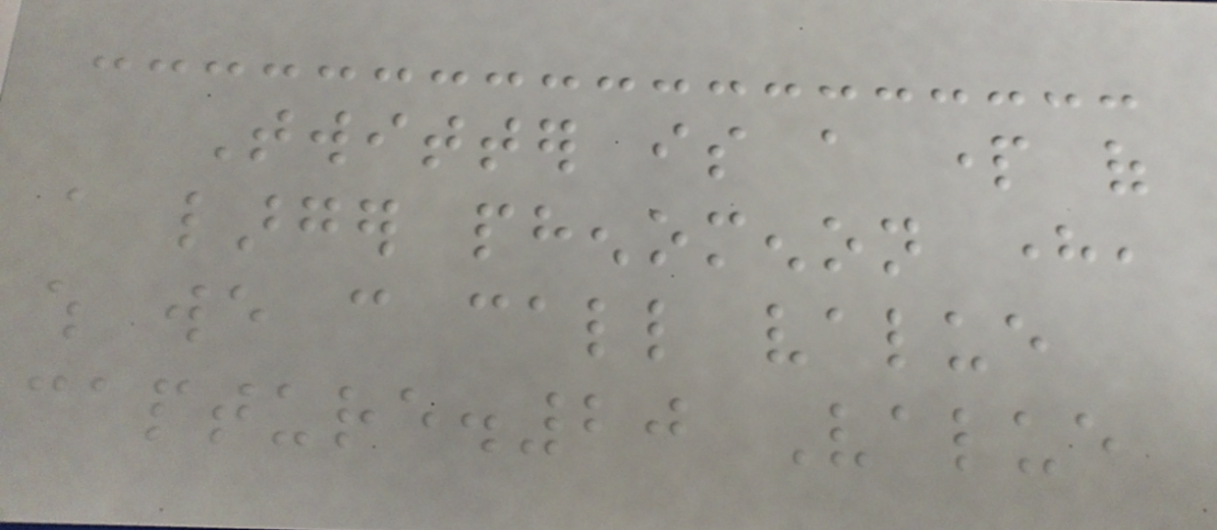Twitter is a part of
a larger phenomenon here,
which we can call value
capture.20 Value
